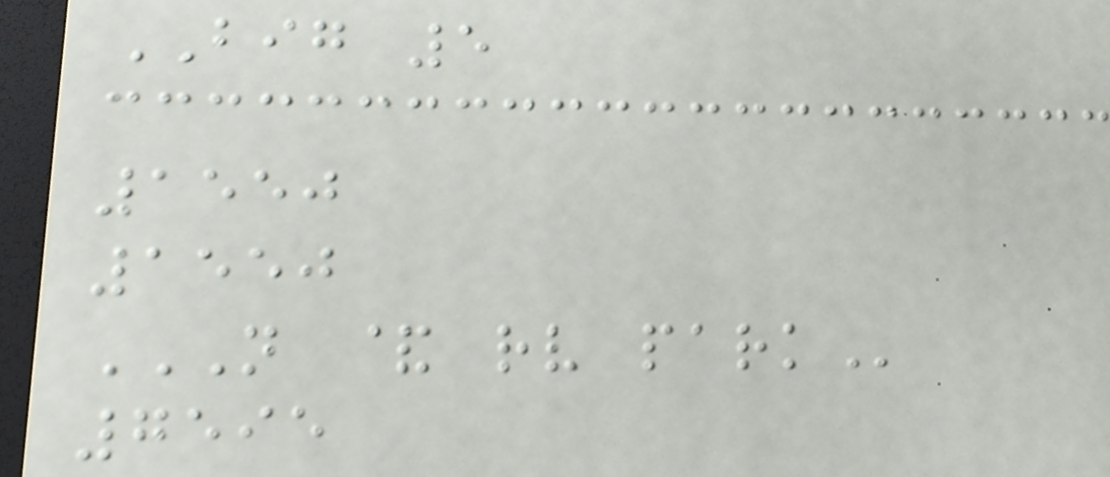BIG 5
1550
1550
N & RV PARK
7595
